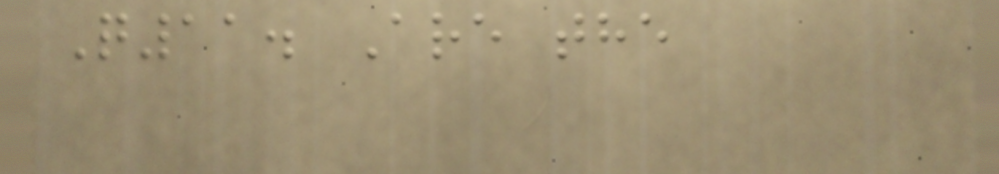Q11. Are the
